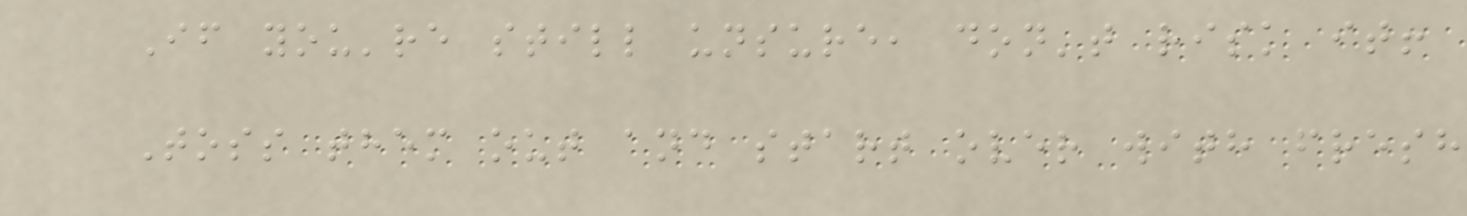If you're still unsure, don't risk it!
Toss them out and start over with fresh
